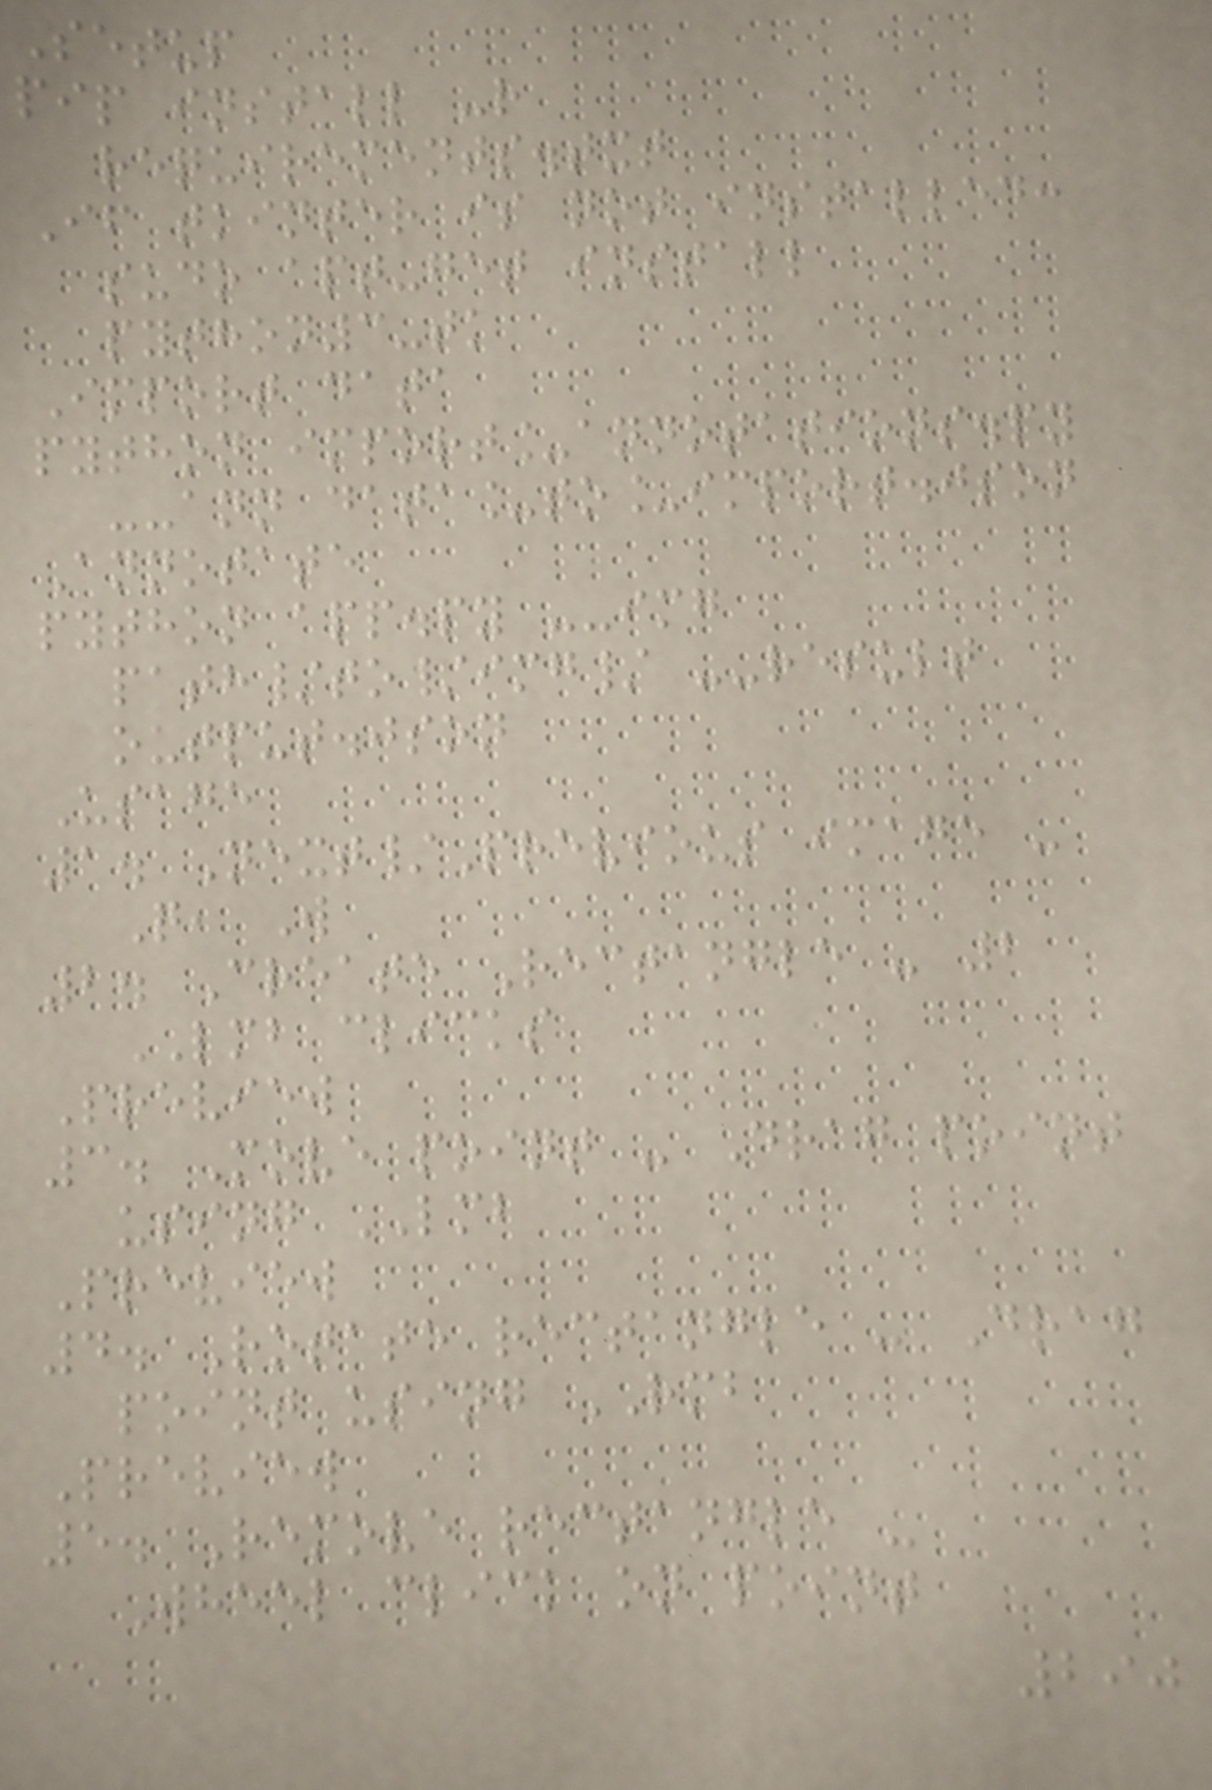Setup
pip install -r
requirements.txt
If tkinter is not installed:
sudo apt-get install
python3-tk
Import data
python import_annotations.py
--ann data_to_import.json
Annotate
python app.py --img
path/to/img/ --result
output.json
Usage
1. Next/Previous image -
Q, W
2. Create Rectangle - 2
LMB clicks
Preview
3. Move point - Drag point
using LMB
Preview
4. Rotate rectangle - Drag
point using RMB
Preview
5. Remove rectangle -
Wheel click on point
290
